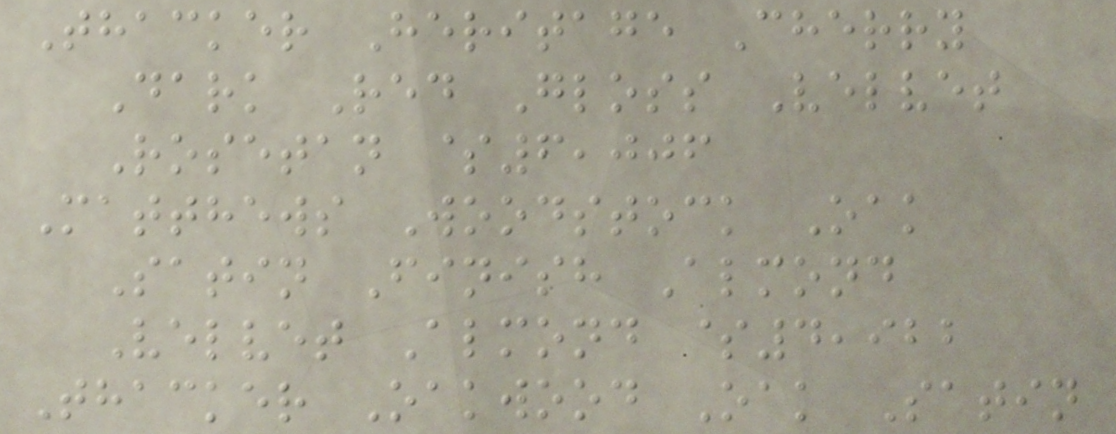Thacker Heritage Cherry
Dark Red Gloss Velvet
Rosetan $6,006
Matthews Woodstock Oak
Satin Finish Almond
Velvet Almond $4,922
Thacker Oakwood Oak Satin
